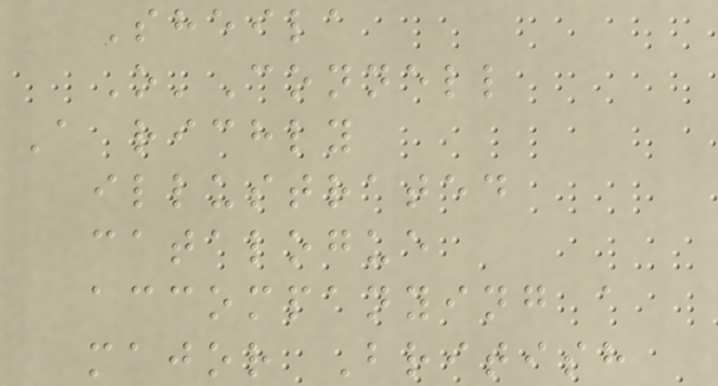Sheila
O'Connell
A richly
illustrated
catalogue
accompanying a
major British
